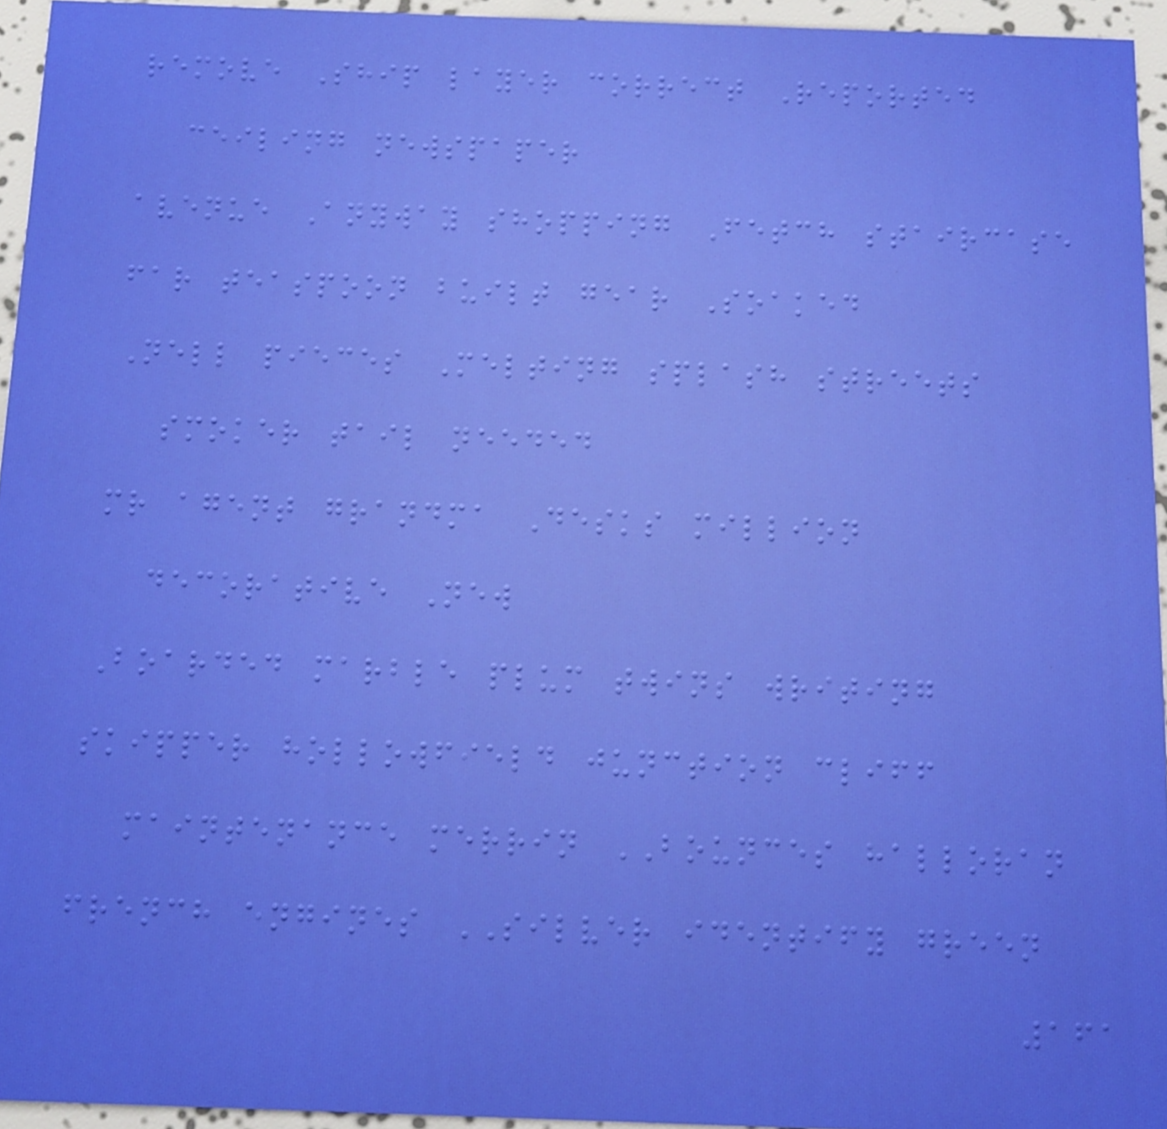remove Ship layer correct Reported
ceiling newspaper
avenue Anyway shopping Fetch staircase
far teaspoon built gear Soaked
Nell pieces Melting splash streets
smoker tail needed
mr agent grandma Desks million
decorative New
Boarded marble plum twins writing
skipper hollowfield junction cliff
maintenance merrin BOUNCES halloran
french engines SILVER identify green
161
